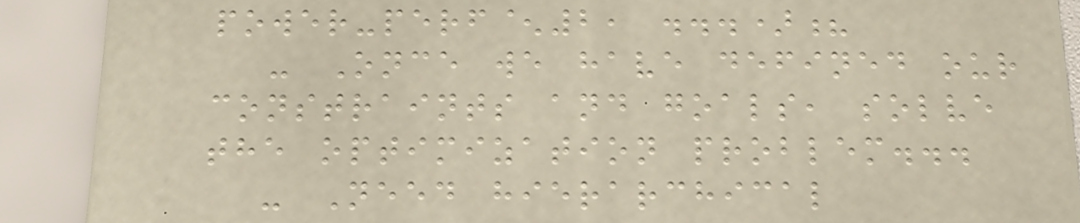power-perf^2, ...)?
- Once we have defined our
constraints and goals, solve
the optimization problem...
- Need hierarchical
